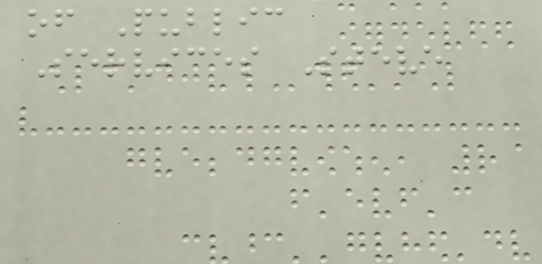of Public
Services Steve
